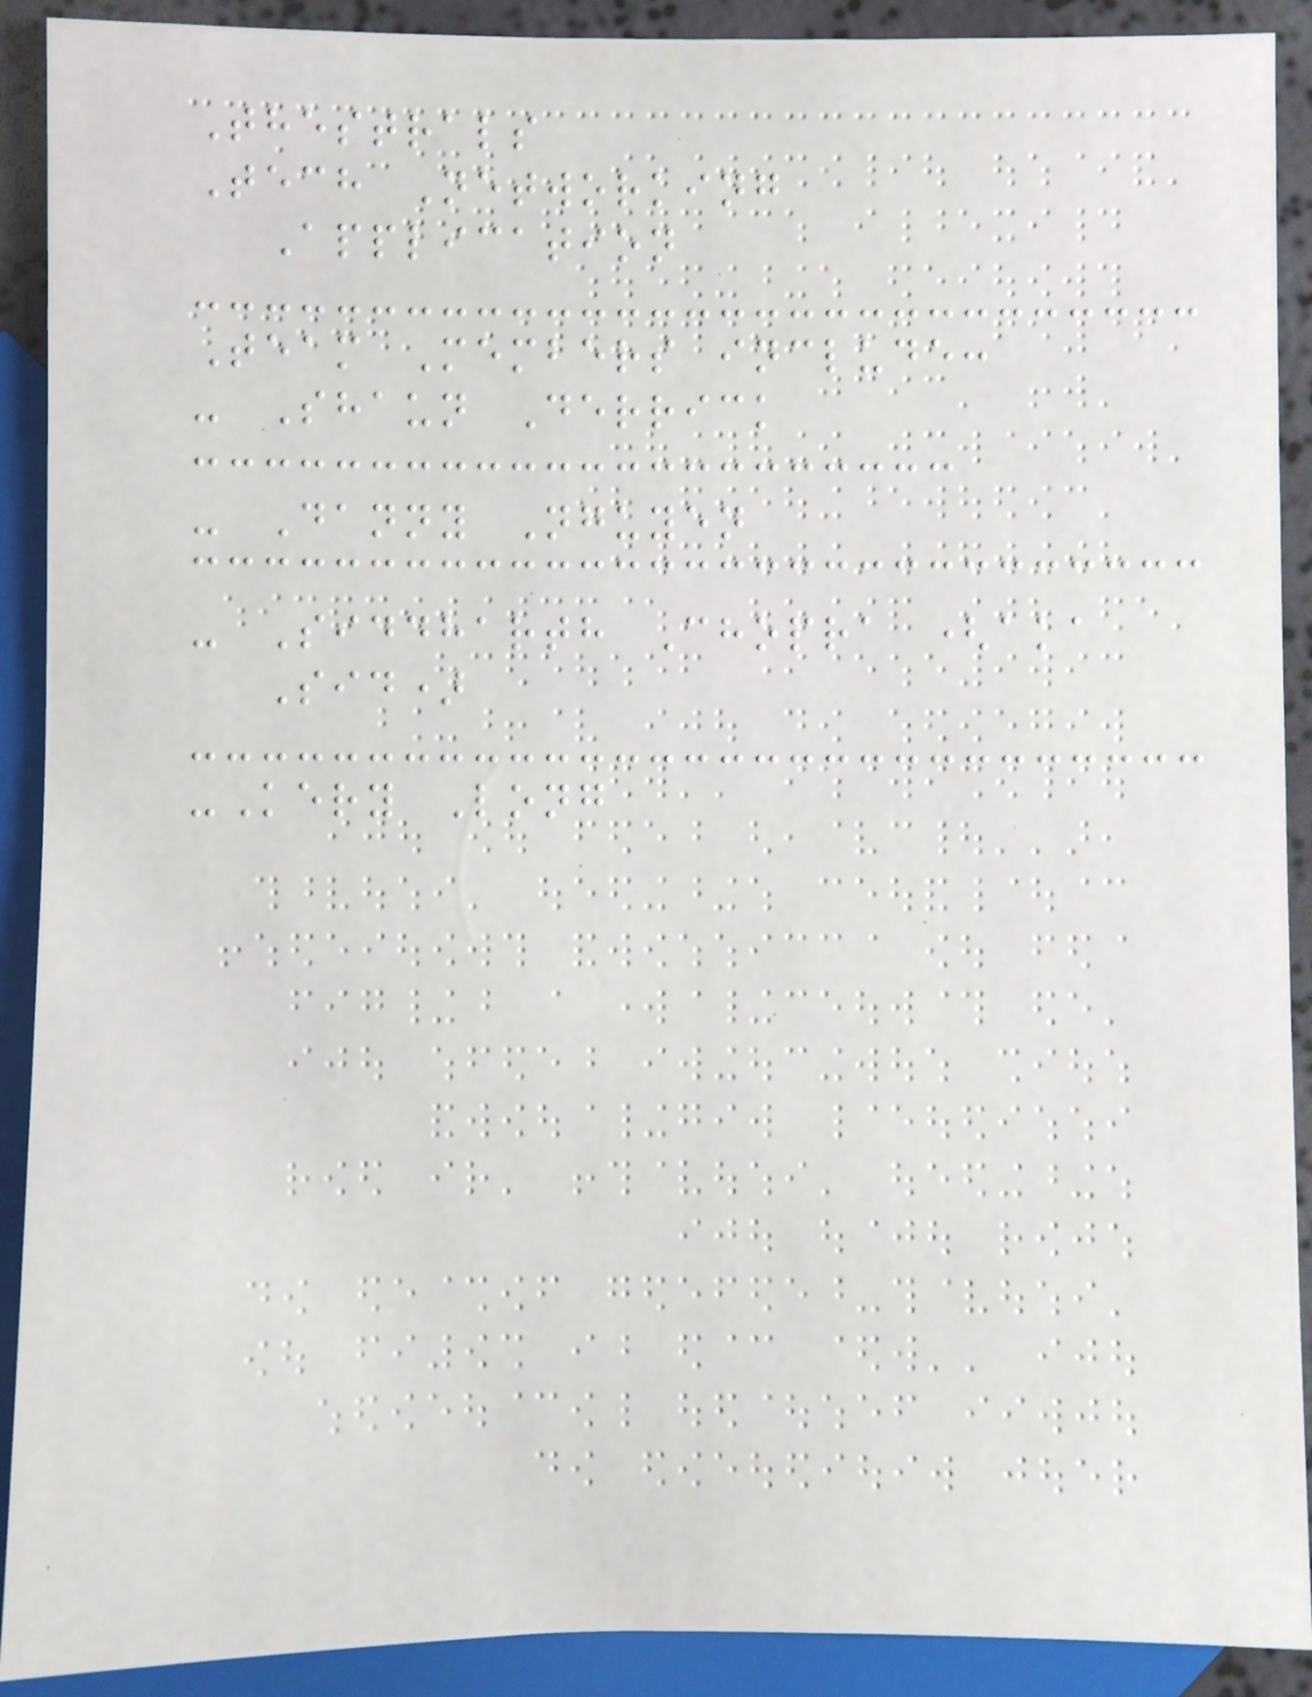Thestrals
Tech Networking
Application
Team Members include:
- Shaun Derrick
- Danny Nguyen
- Siddharth Chopra (aka
Sid)
-Kery Long
